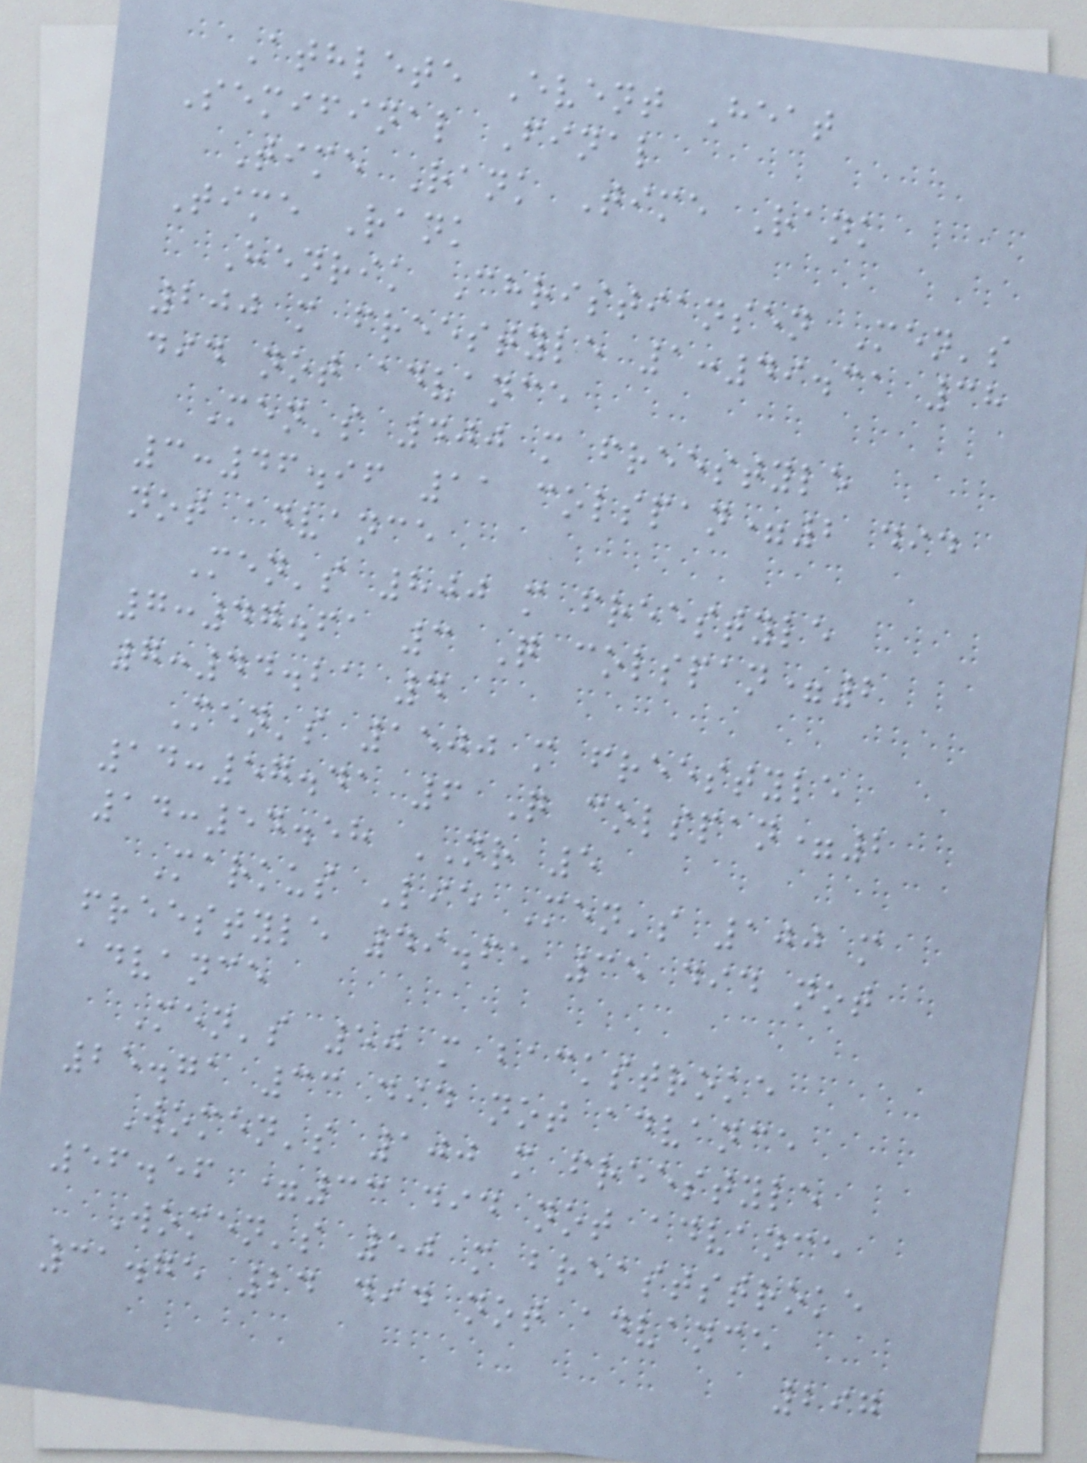Athlete Event Heat
Semifinal Final
Time Rank Time Rank
Time Rank
Henrik Christiansen Men's
200 m freestyle 1:49.31 38
did not advance
Men's 400 m freestyle
3:46.96 11 colspan=2 did
not advance
Men's 800 m freestyle
7:47.61 3 Q colspan=2
7:44.21 4
Men's 1500 m freestyle
14:57.41 6 Q colspan=2
14:54.58 NR 5
Markus Lie Men's 100 m
freestyle 49.65 35 did not
advance
Men's 50 m backstroke
25.71 33 did not advance
Women's 100 m freestyle
56.56 =33 did not advance
Women's 50 m breaststroke
31.75 24 did not advance
297
